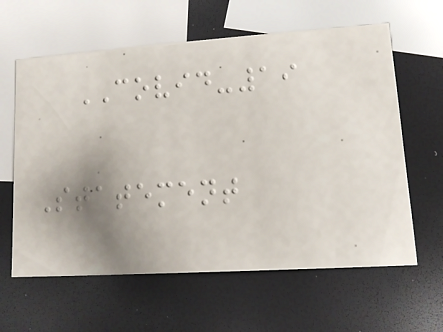COVID-19
Statement
